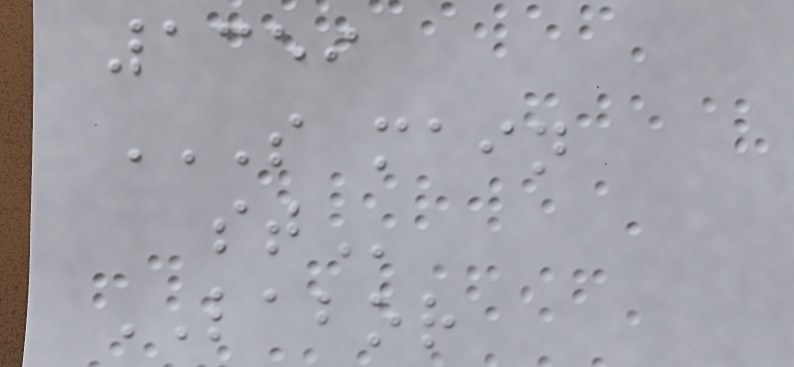1359
S MAIN
ST
LABOR
